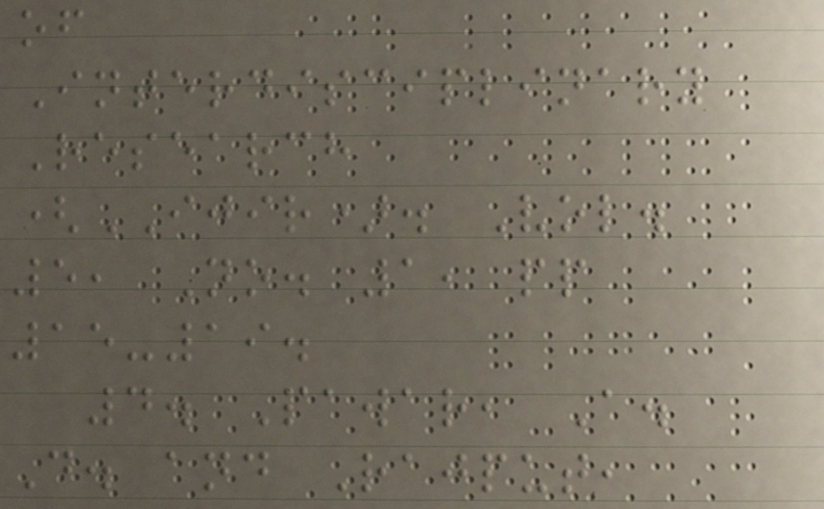of
Interdisciplinary
Research
(IJIR). Vol.
5, No. 1, pp
15-19.
4. Pawar, A.
D. and Rajput,
